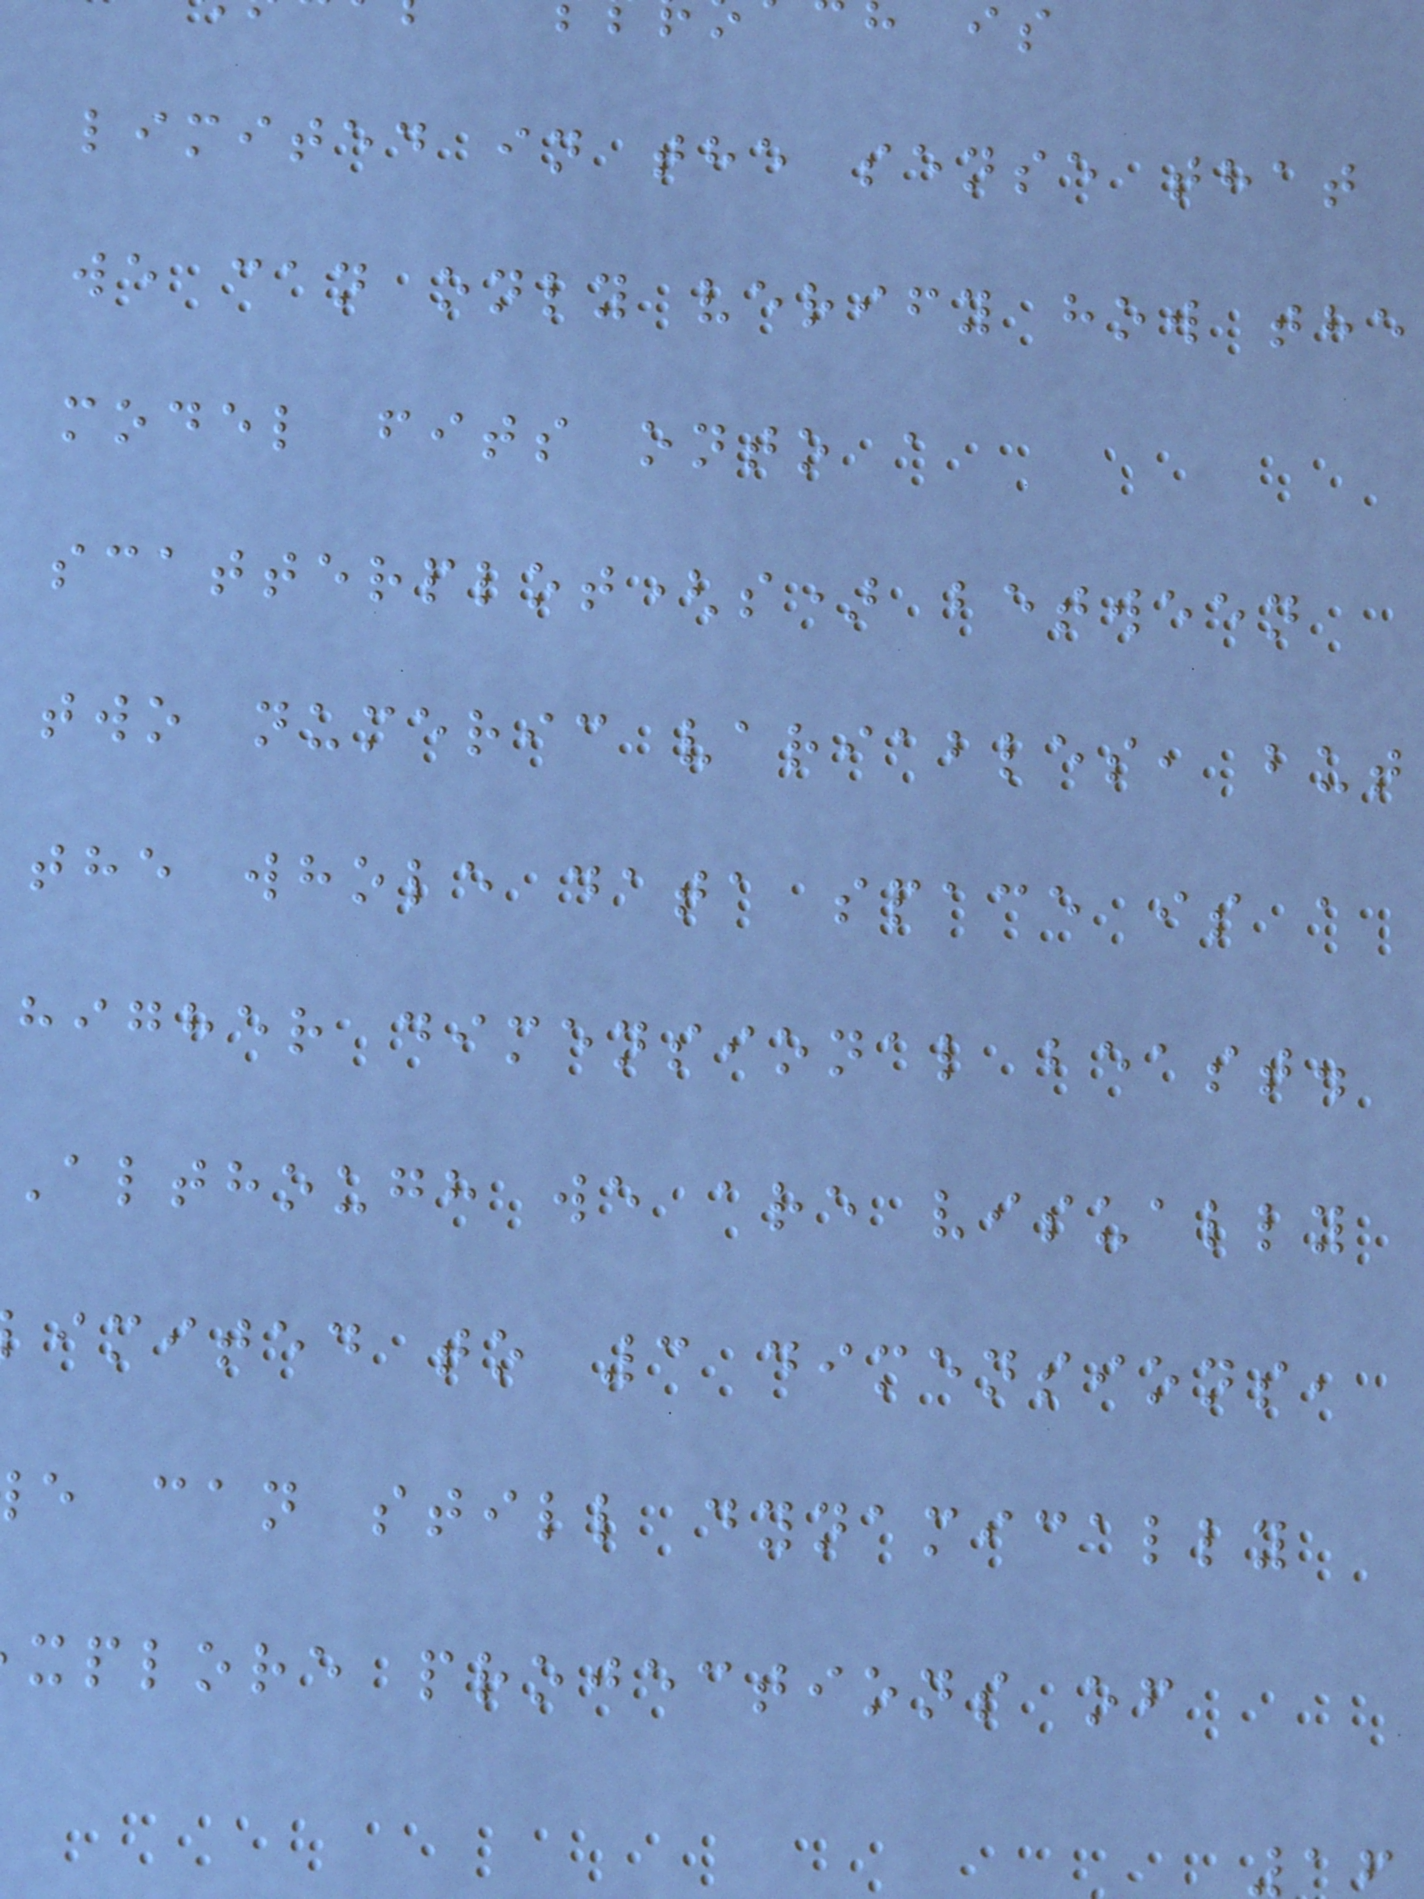limited in the sense that
we can only verify how the
model fits onto a
scatterplot(s) between
two numeric variables, but
the whole data space is a
higher dimensional beast.
Although we are visually
imited to 3 dimensions,
e can still dynamically
xplore projections of
